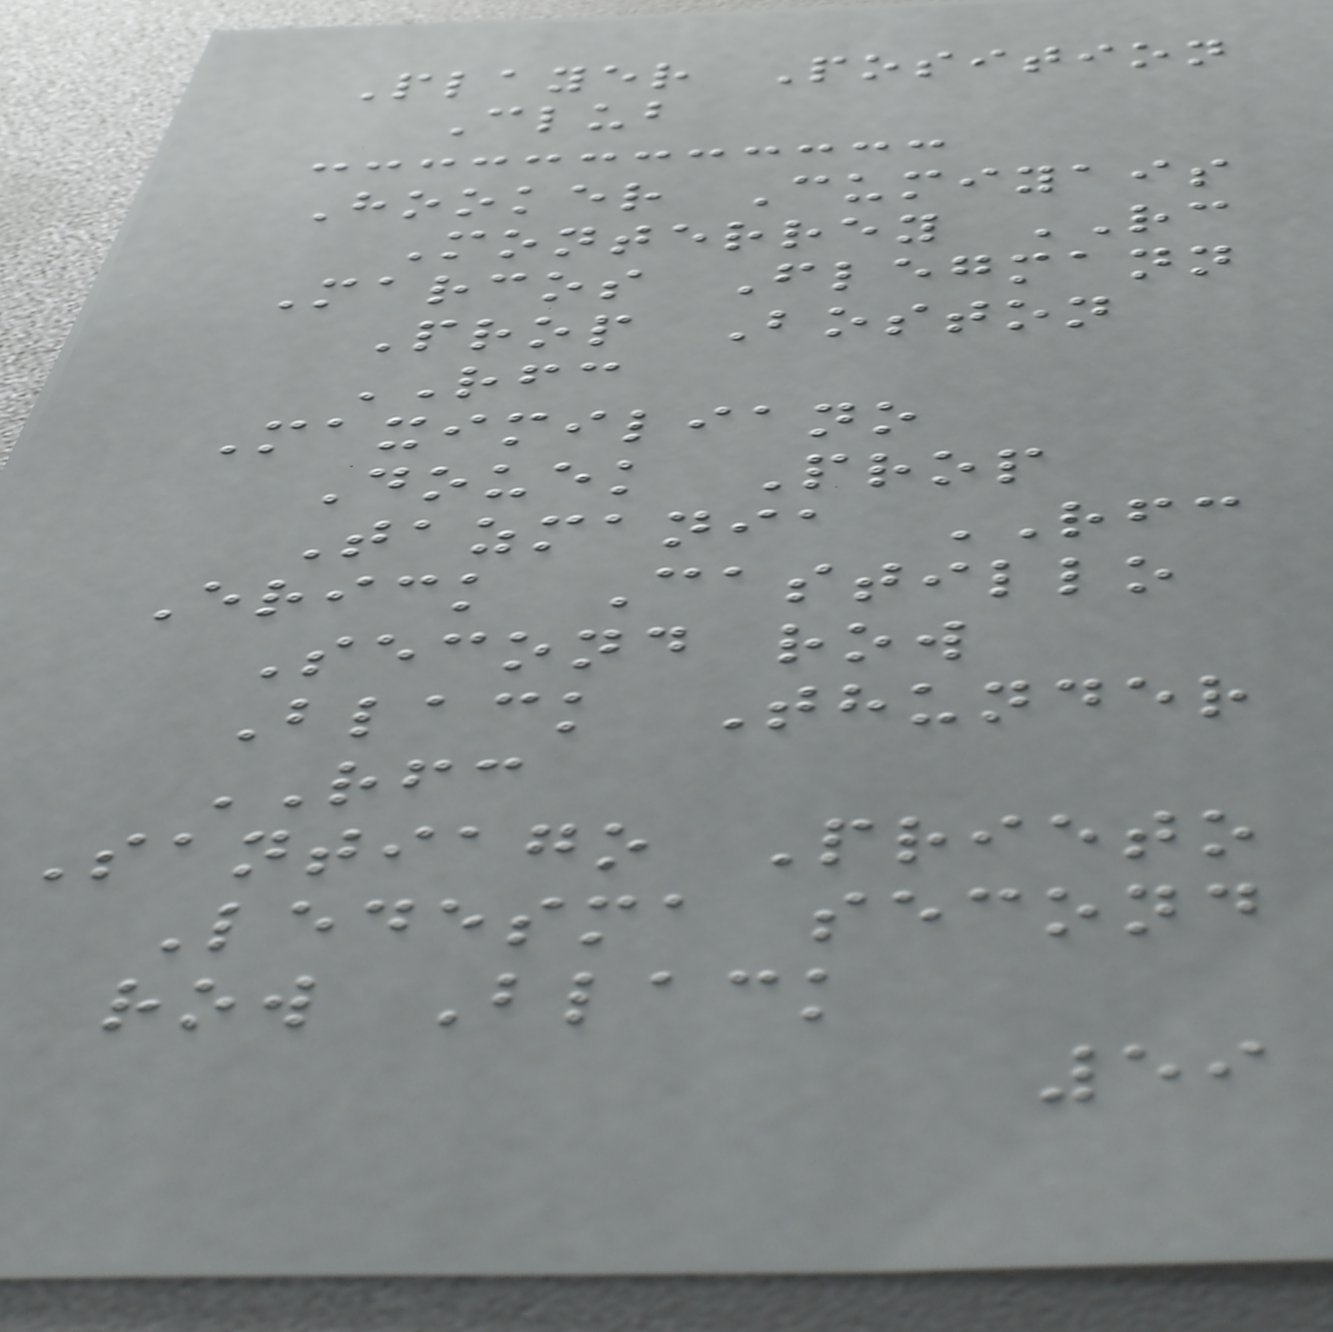Player Position
Club
Hooker Cumiyais
Monterrey RC
Marcos Flegmann
Prop Boston
RFC
Maximiliano
Douek Prop
Tazmania RFC
Erick Castillo
Second row
Black Thunder
RFC
Santiago Prieto
Ledesma second
row Black
59
